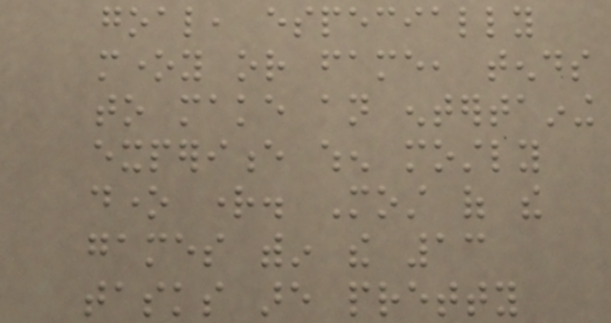goal, especially
money or fame, tends
to make an entertaining
experience when mostly
done right. Most of the
games within the 13
tasks are pretty
